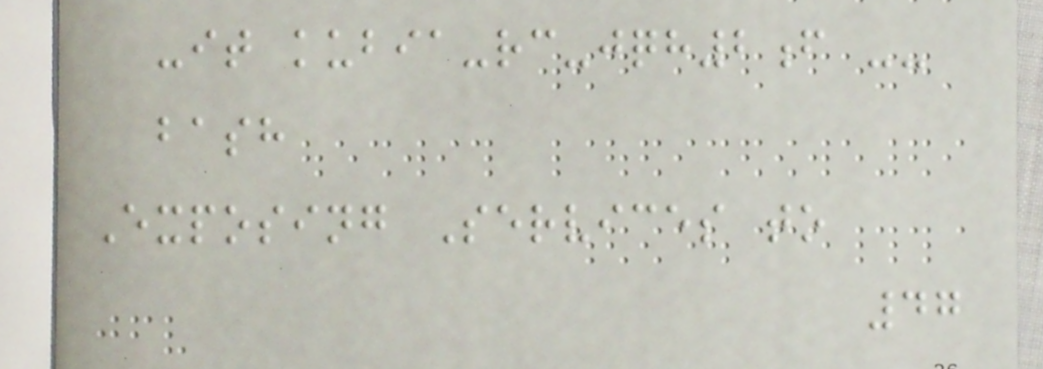-it kubia-rc-jqh2f --
bash
Exposing Services to
47
